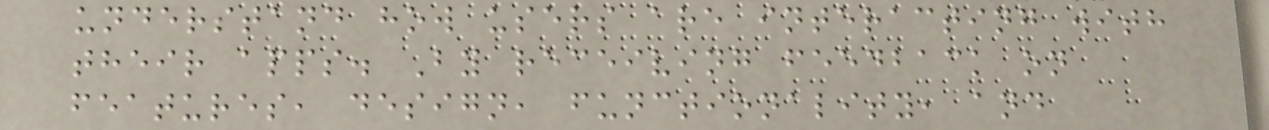understand how users are interacting with
their apps. By receiving feedback on
features, design, functionality, and
